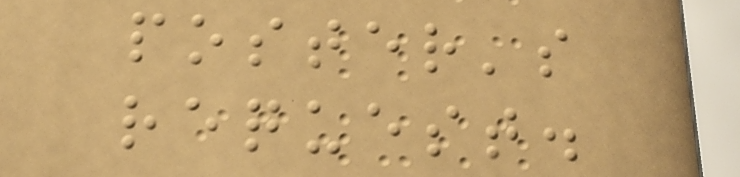poster's
request.
